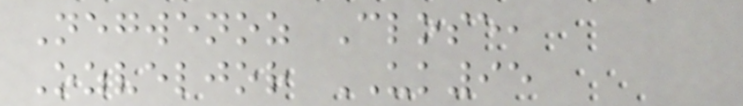Negwenoz Close,
Ozveljor UK95
